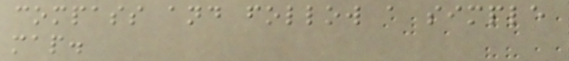compass and follow a simple
map.
